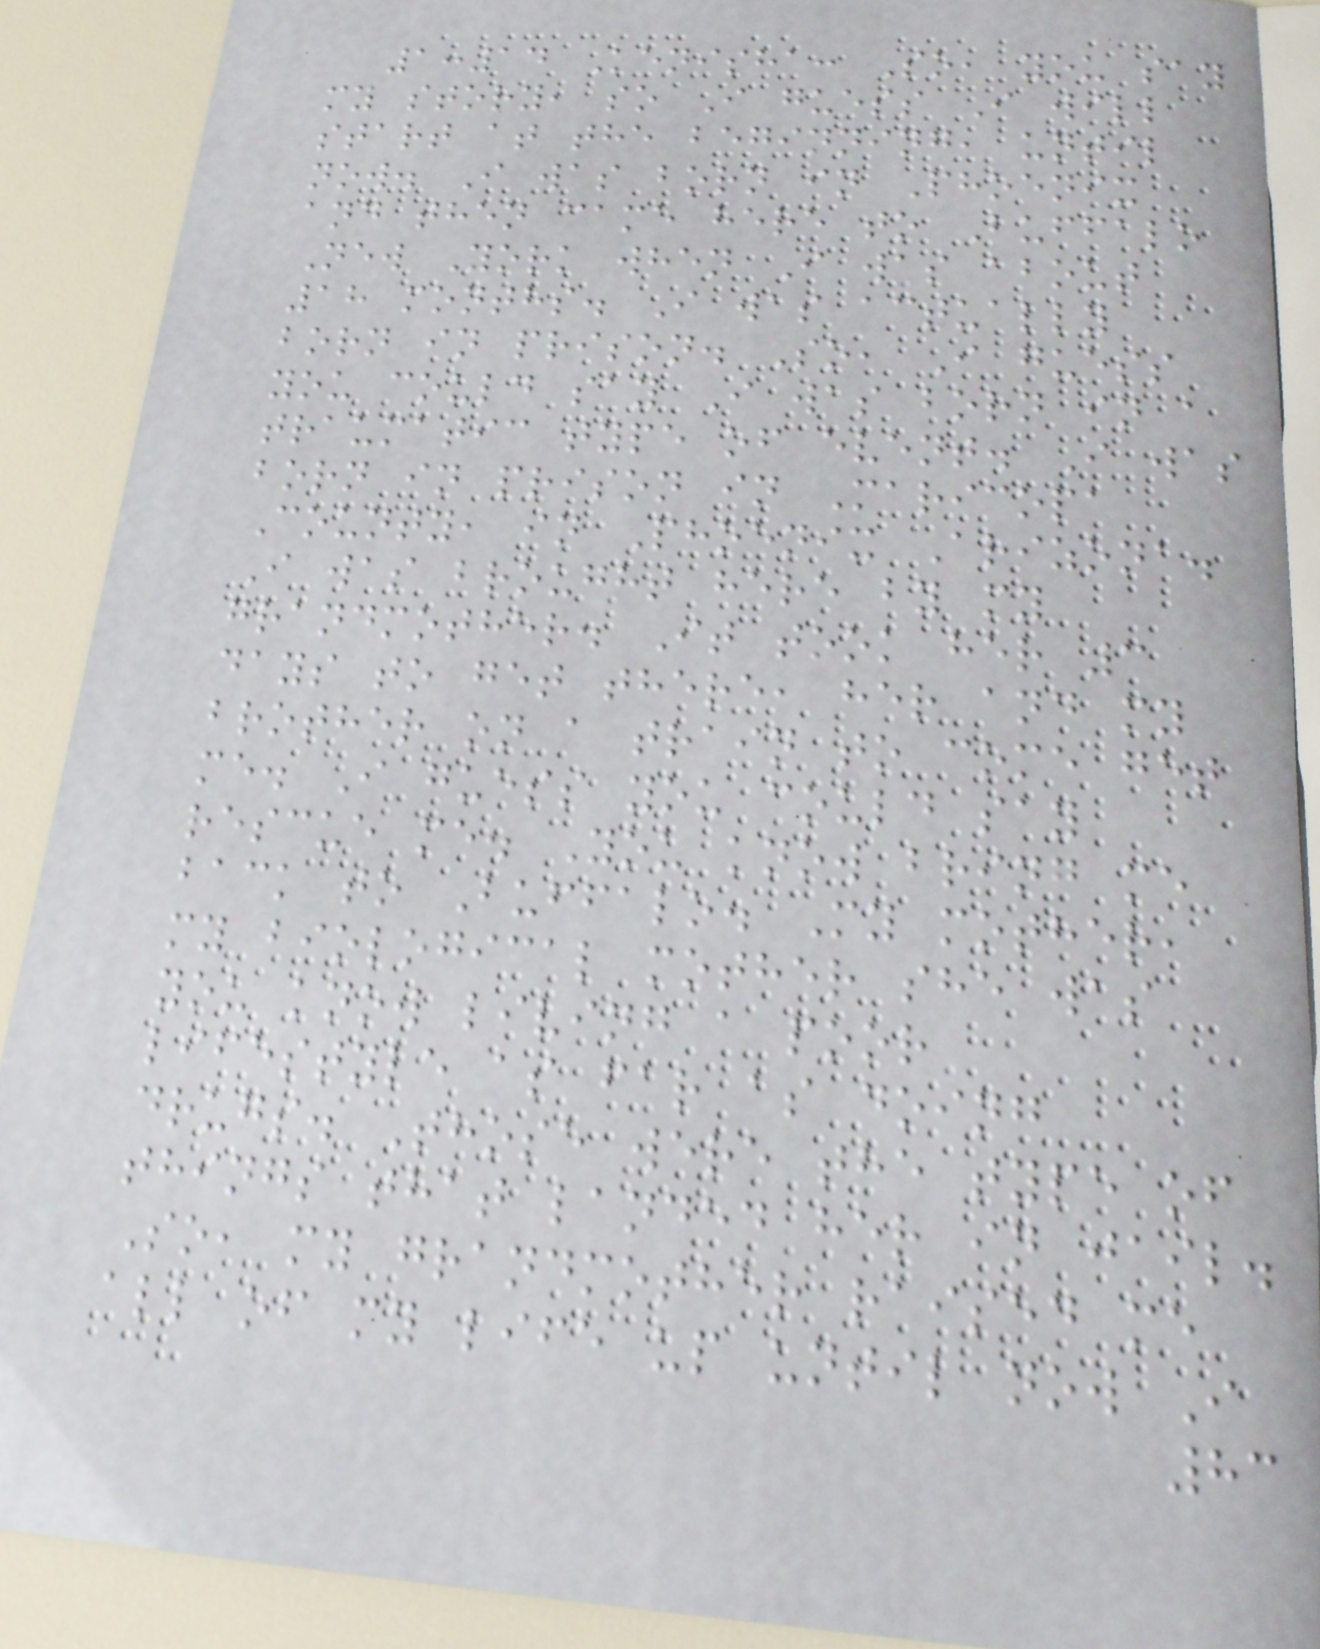1:14 Kenisha: So, you say
my story, so I guess I will
start at the beginning, until
now. I was born in Phoenix
and then came here to Buffalo
New York when I was about
18 months. I was actually
born in prison. So, I guess
you could say I was born in a
traumatic type of event. I was
born in prison in Maricopa
County, in Phoenix Arizona.
I was brought here by my
grandmother. It took her 3
days to get there, her and my
brother on a train to come get
me. I guess you could say
rescue me. You know bring me
back to Buffalo. My mother,
my biological mother she was
you know living a poor
lifestyle as far as doing
drugs. Those were the type of
things that landed her in jail.
So, my grandmother raised me
all of my life up until now I
83
